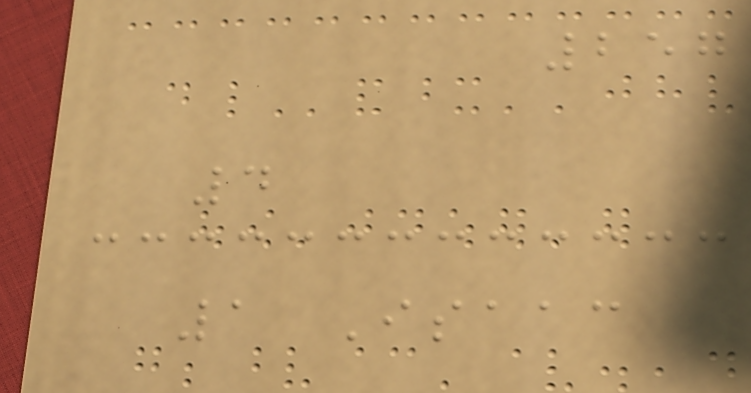257
4
1 Isaac
